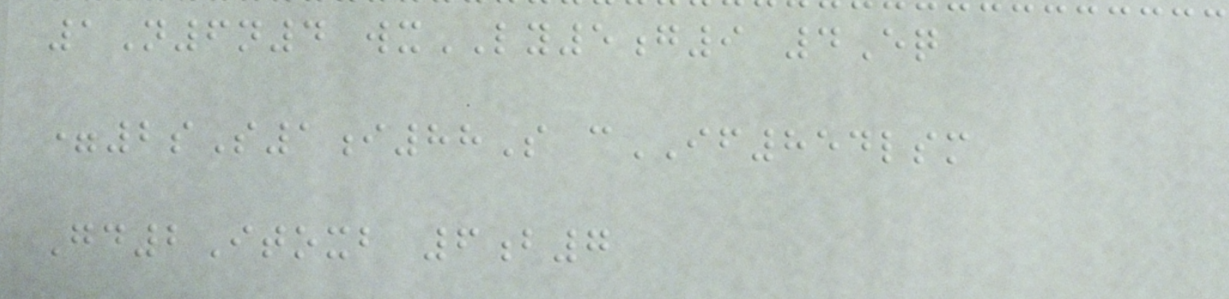1N6n4 wxLY5g9 4Eq
=2sS1i88S cIF854lsm
Gd2Itoxb 6b7
